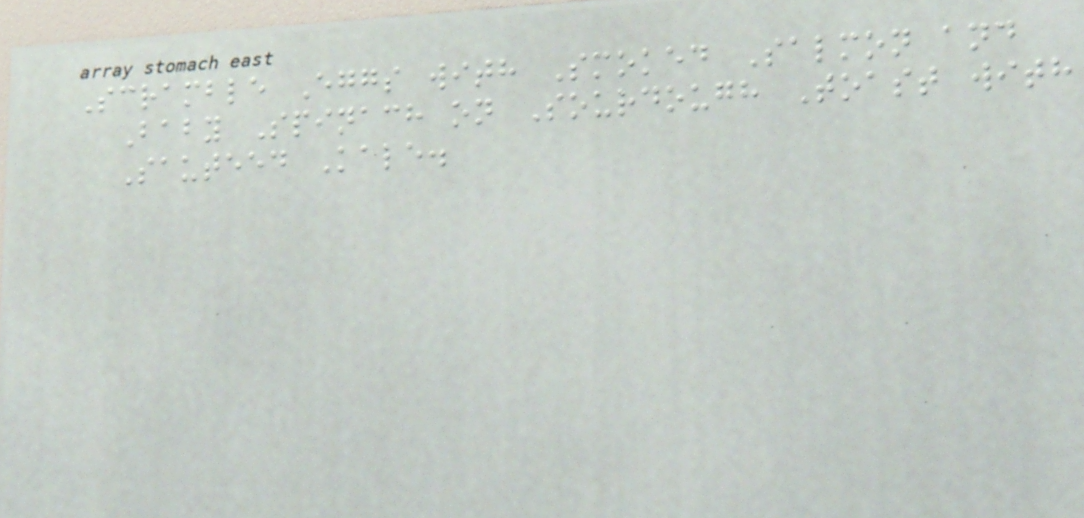Scramble Eggs with Smoked Salmon and
Baby Spinach on Sourdough Toast with
Sauteed Kale.
